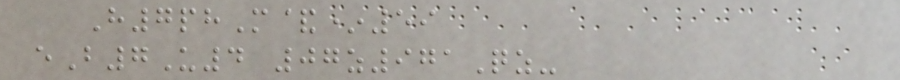H7phM&*59
eB7U4 07z971Qz-
